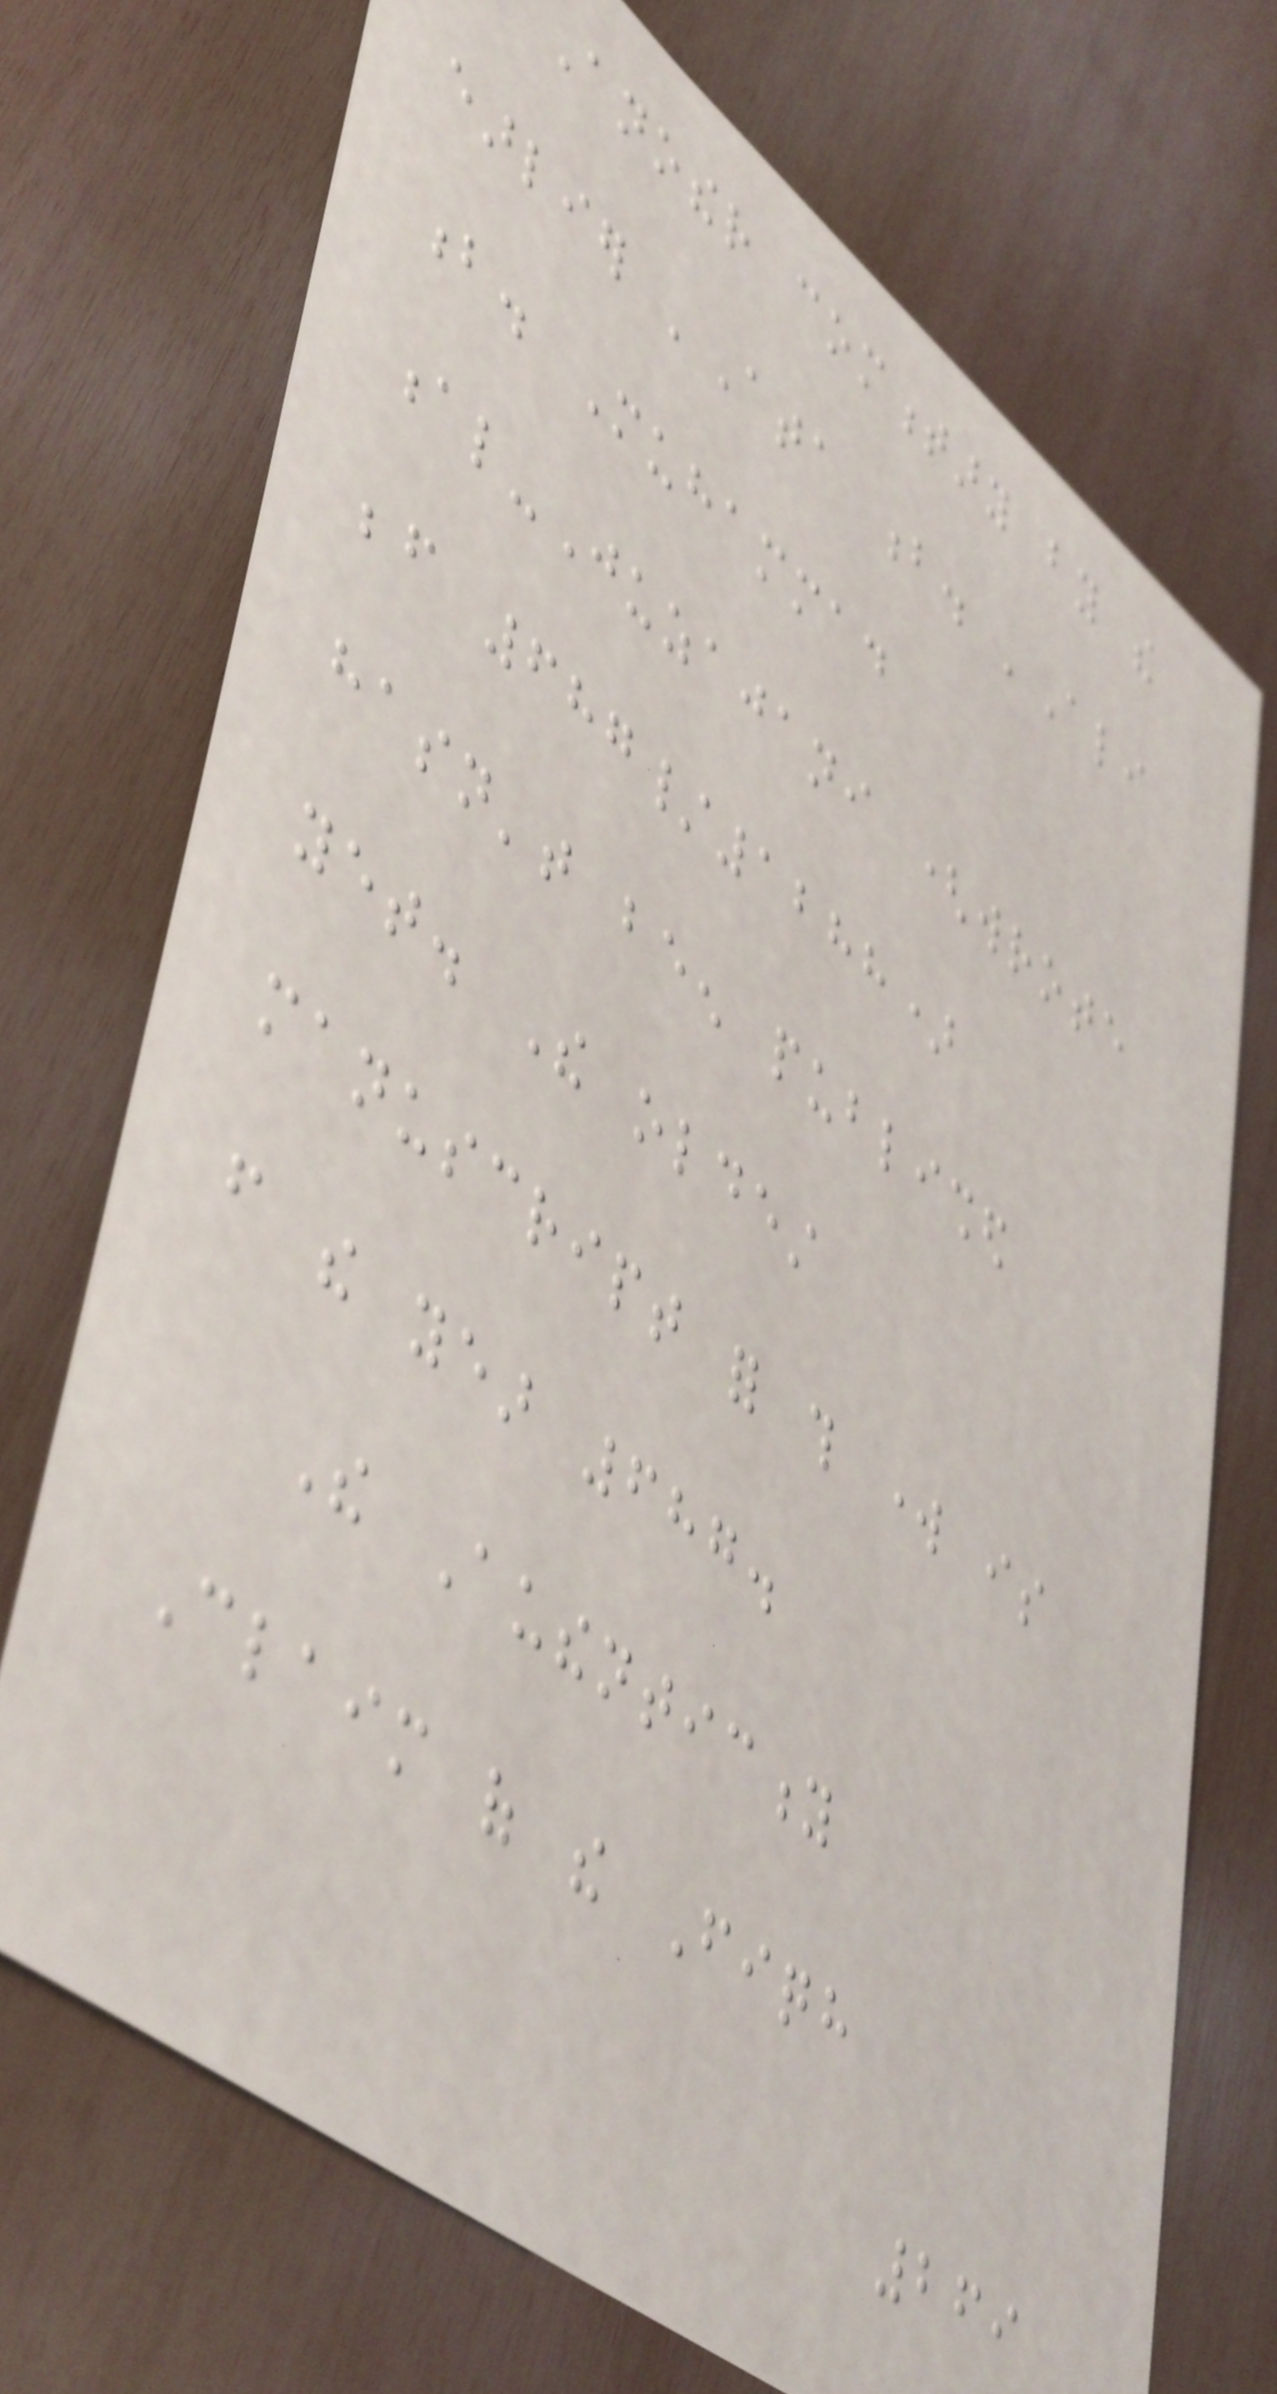Another commentary by the
earlier 'Ata b. 'Ali
b. Muhammad
al-Juzajani (wrote
before 687/1288)
hasn't been published
yet. The oldest
manuscript for this work is
from the year 687.
The Authenticity
Claim of the Fiqh
269
